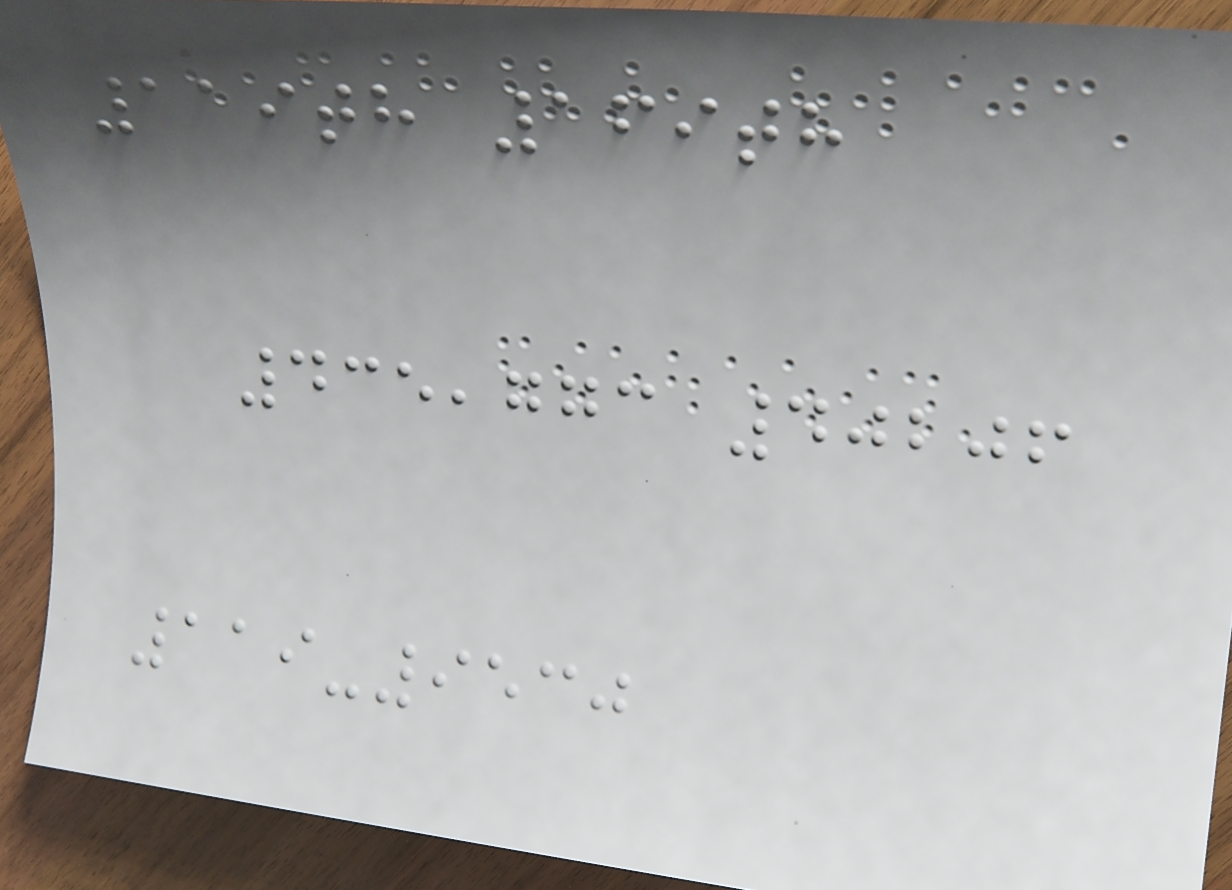119th 169th
435,773 40206
119-9530
